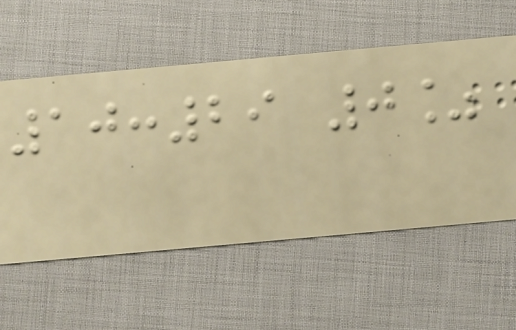10:29 0%
